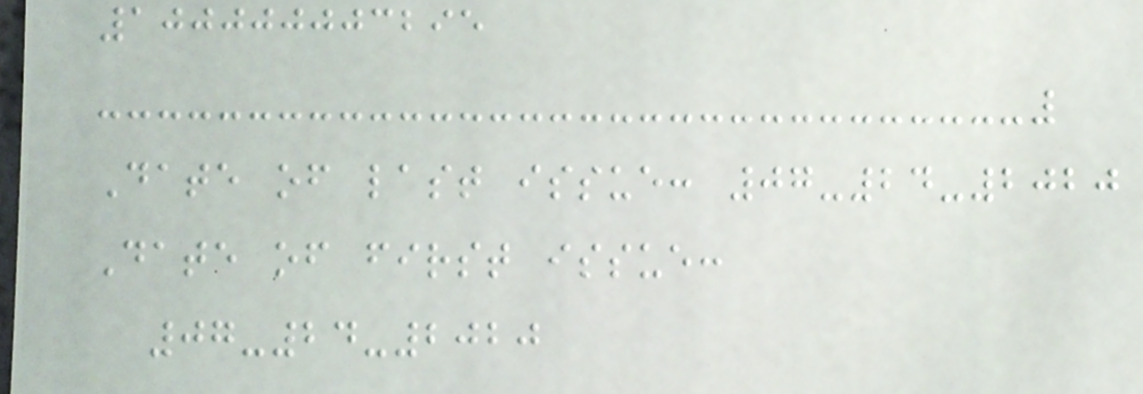100000003295
Date of last issue: 07-24-2020
Date of first issue:
07-24-2020
